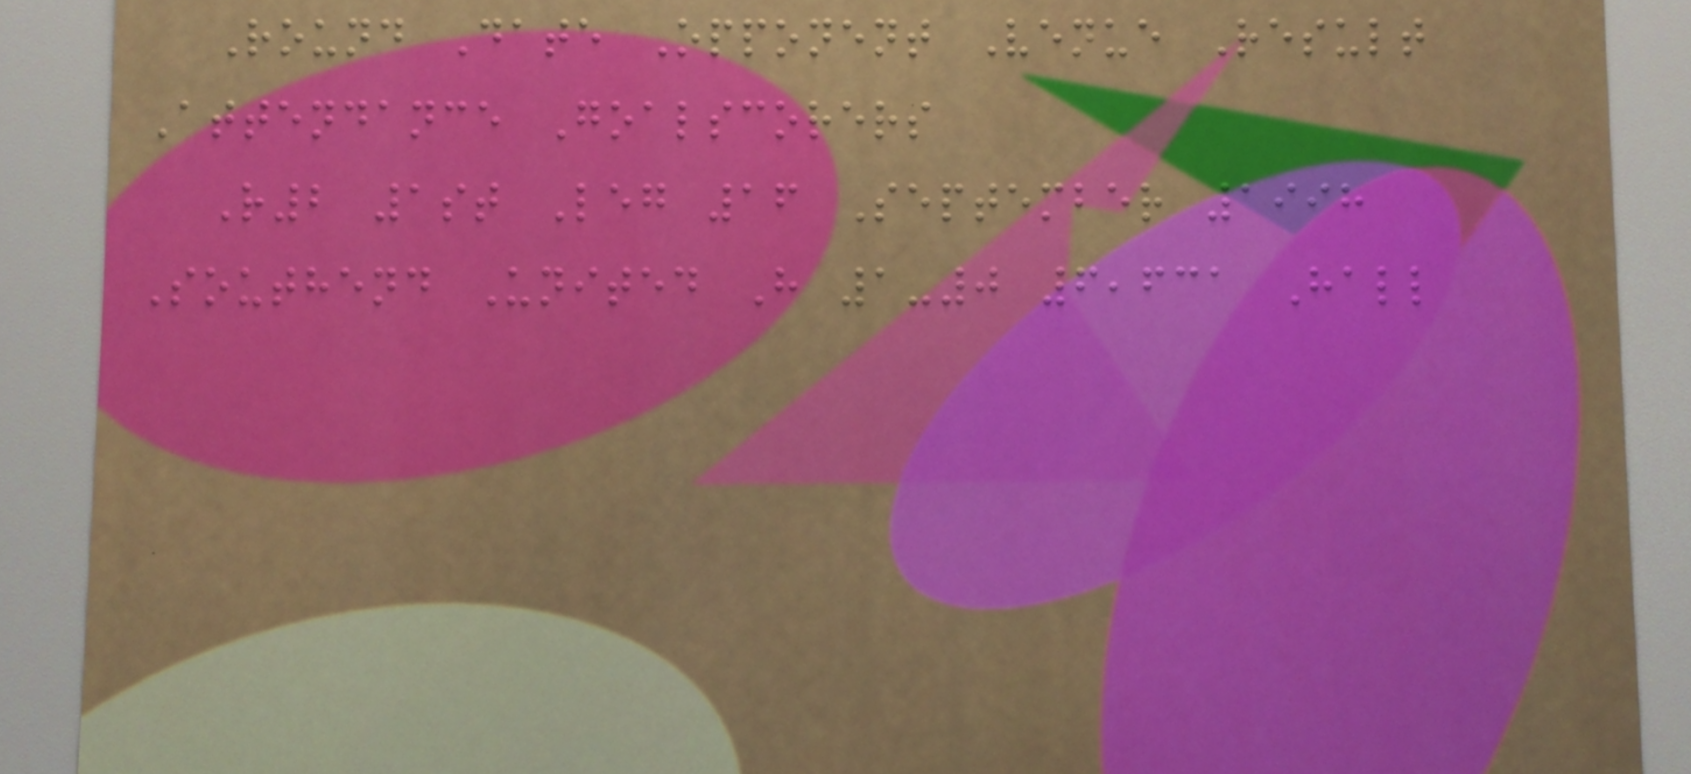Round Date Opponent Venue Result
Attendance Goalscorers
R2 1st Leg 16 September 1998
Southend United H 1-0 6,631 Hall
